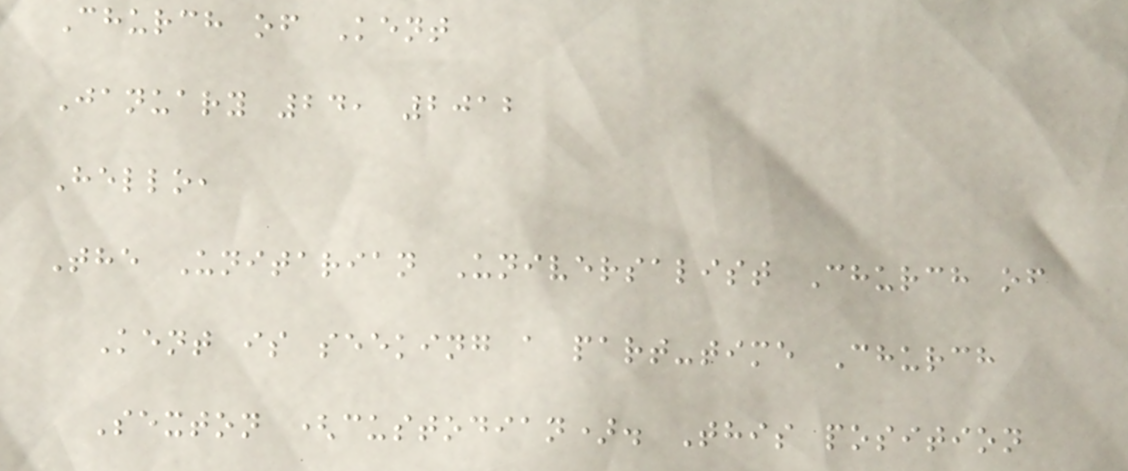Church of Kent
January 24, 2012
Hello,
The Unitarian Universalist Church of
Kent is seeking a part-time Church
Sexton (custodian). This position
